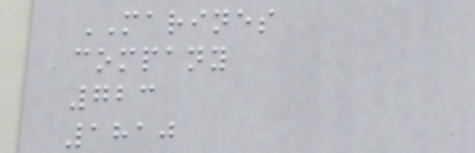MARINES
company
723
1810
